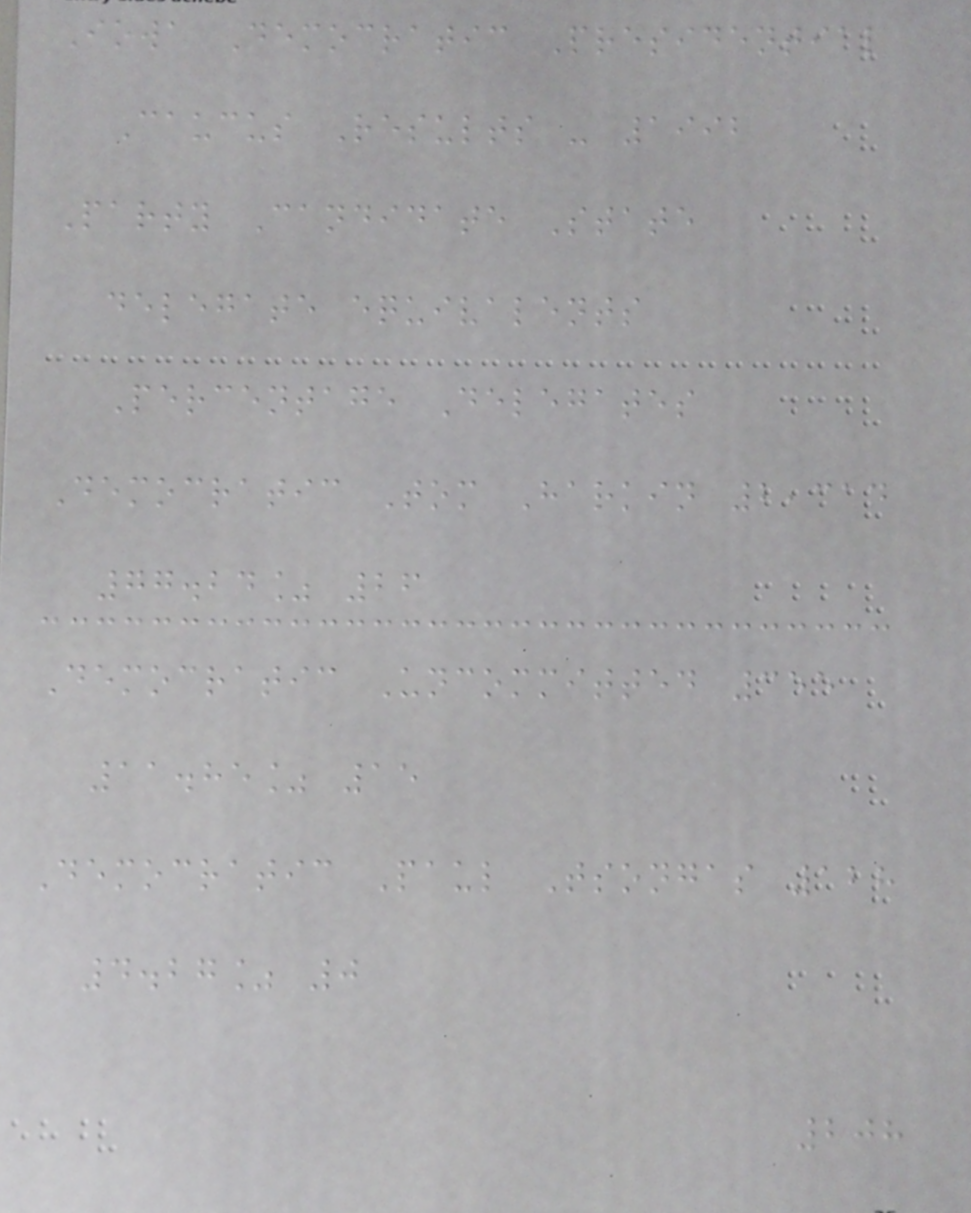Iowa Democratic Presidential
Caucus Results - 1992
Party Candidate State
delegate equivalents
Percentage Delegates
Democratic Tom Harkin 2,314
77.24% 26
Democratic Uncommitted 355
11.85% 15
Democratic Paul Tsongas 128
4.27% 0
208
